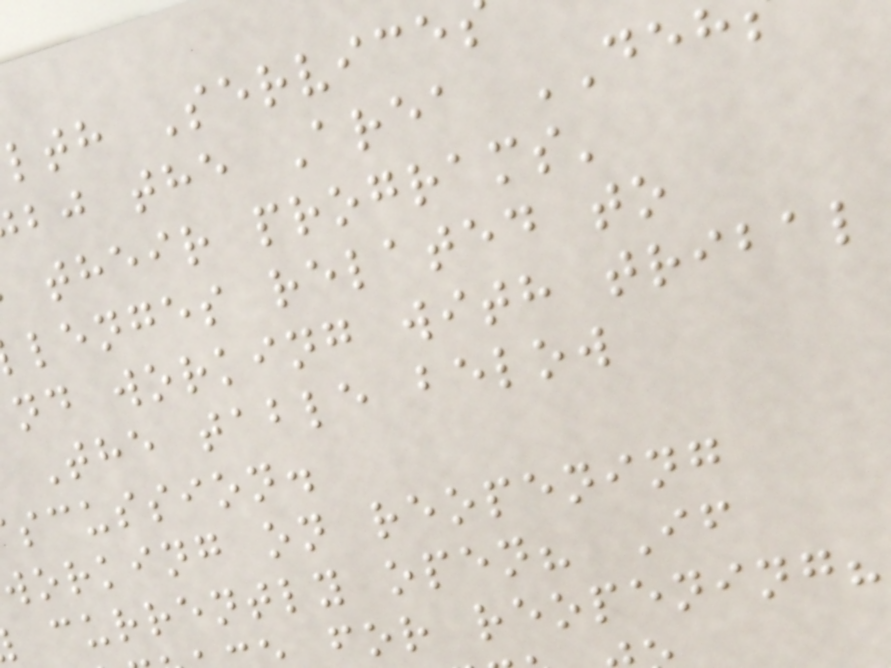lth Service
bj the Area DEH
their programs'
lenges related to
nd working with tribal
The table below
scussion.
working on reopening
currently open? If
for reopening?
